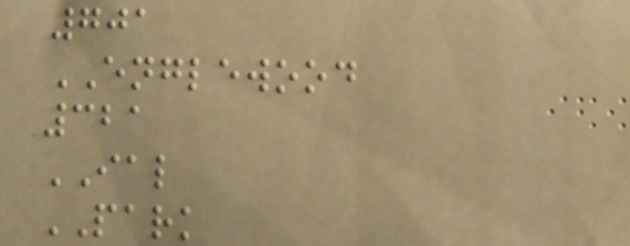701
ENGLEWOOD
321
IAL
PARK
